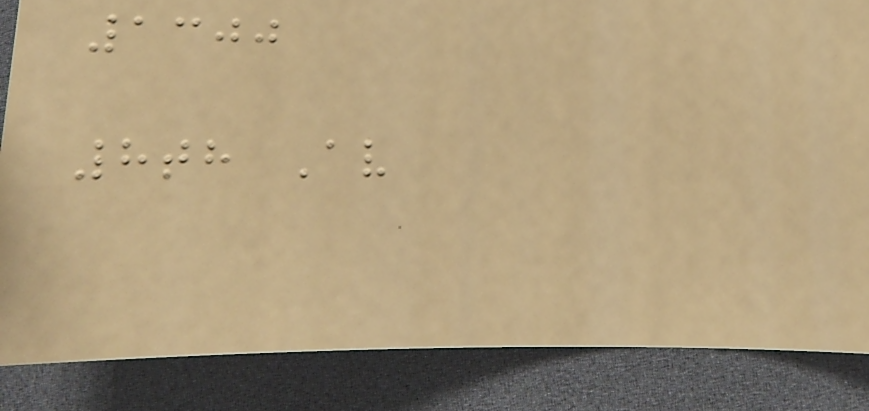1300
8th Av
